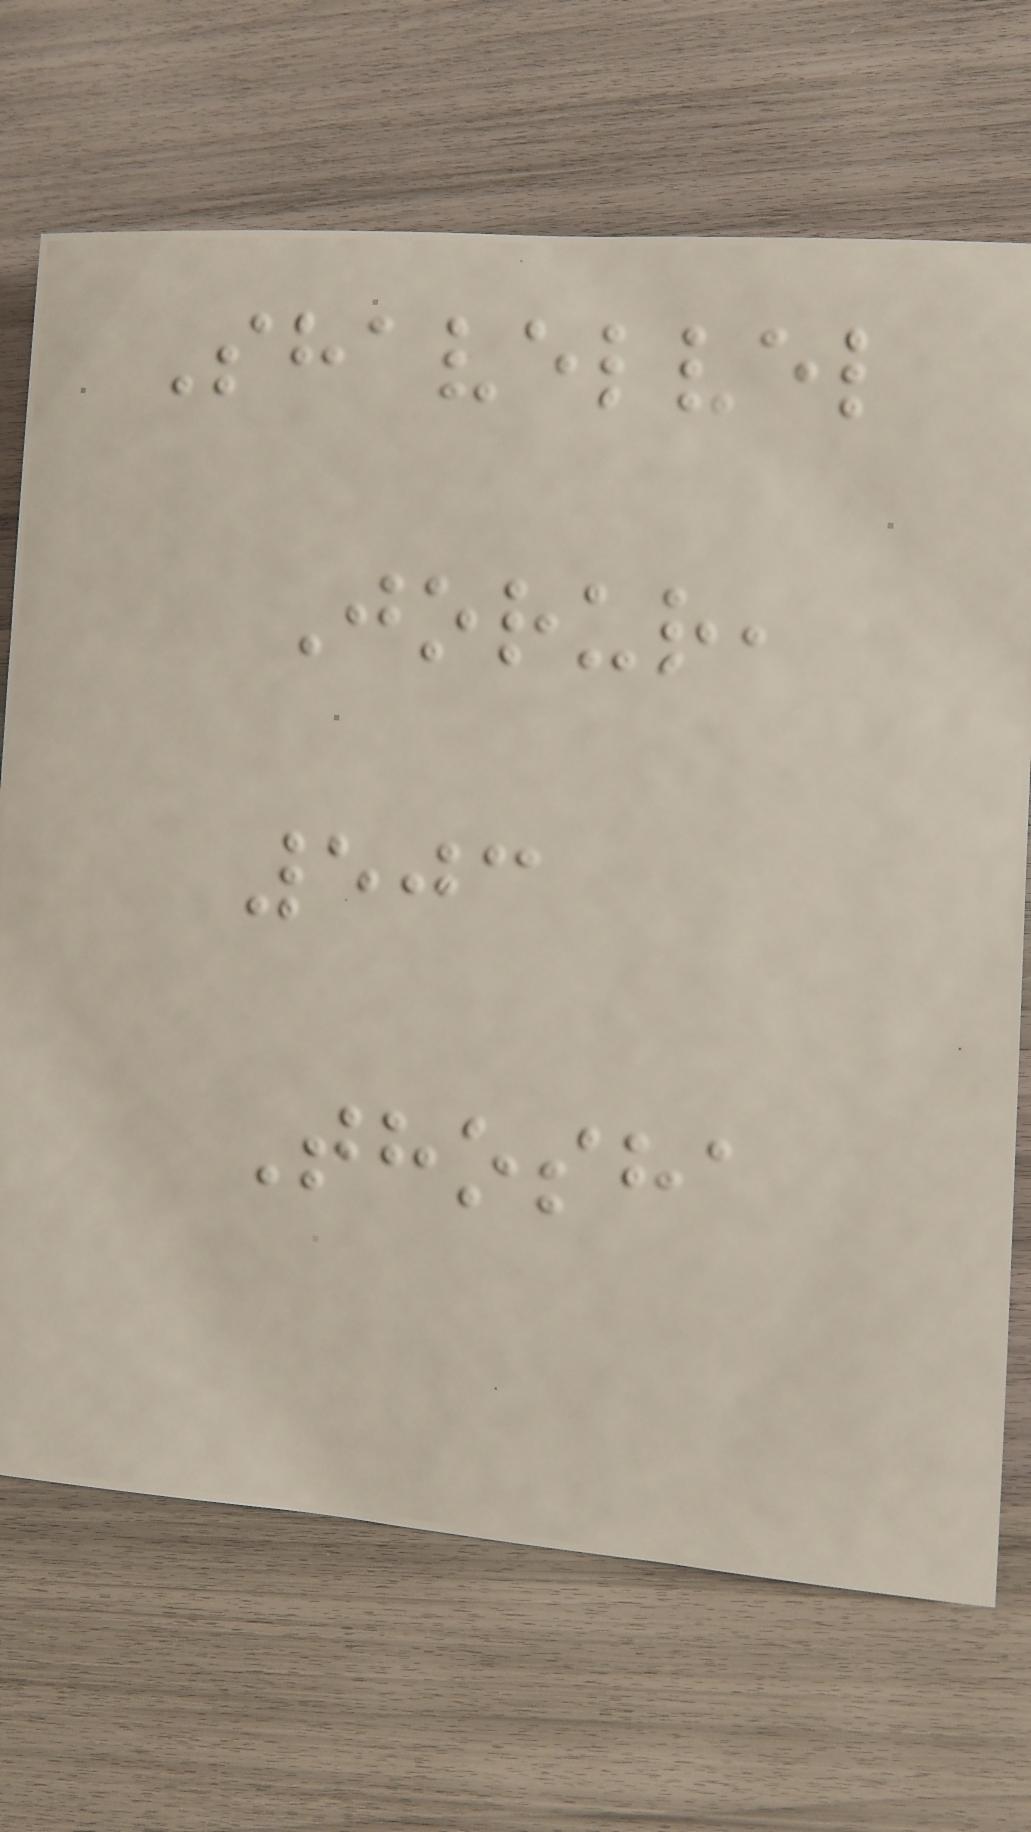Shavelvel
Jorur,
503
Thosha
